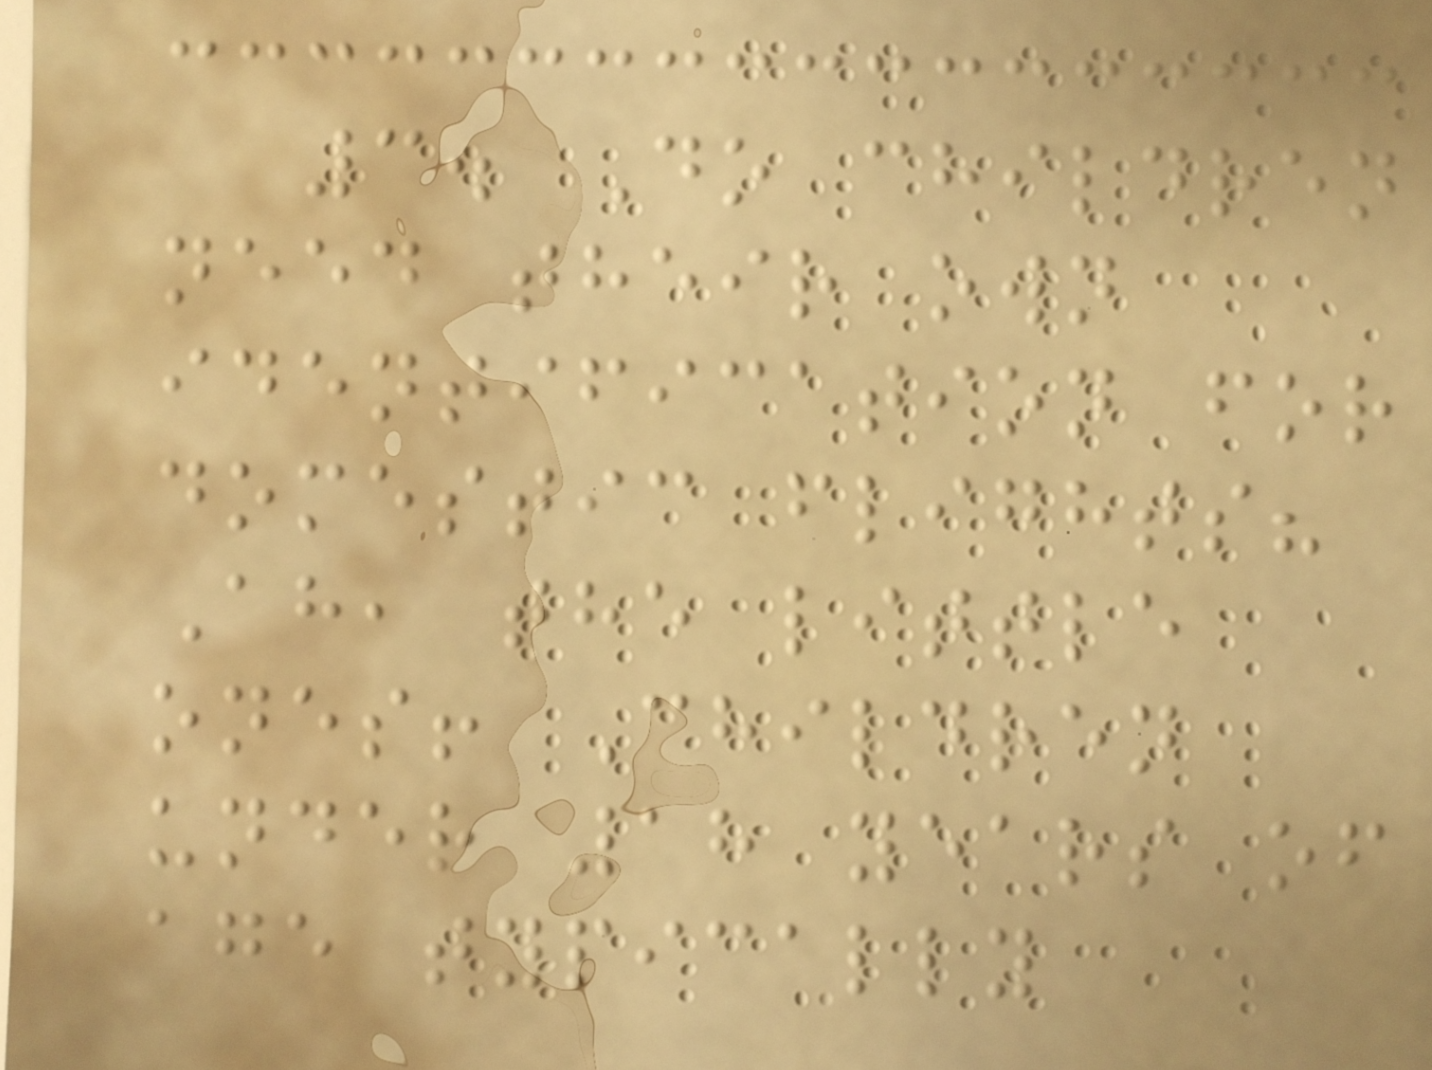3. Do children
need their own
identification for
domestic flights?
Ah, the little
ones! Children
under 18 years of
age typically
